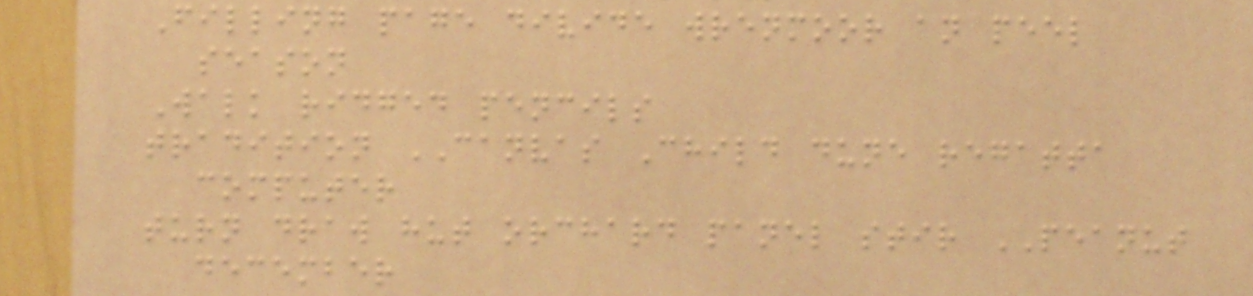Filling page divide wrenmoor an peel
season
Walk ridged pencils
tradition CANVAS Child dune regatta
computer
turn draw hut orchard panel stir PEANUT
december
